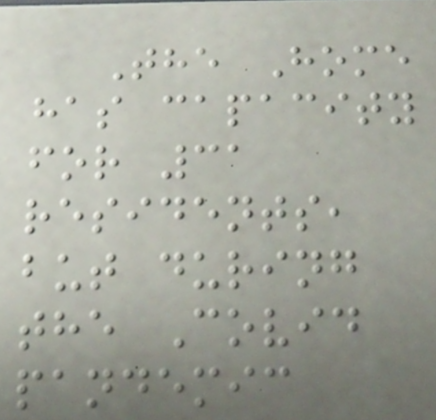The Home
has capacity
for 31
residents,
but during
the Covid
pandemic
